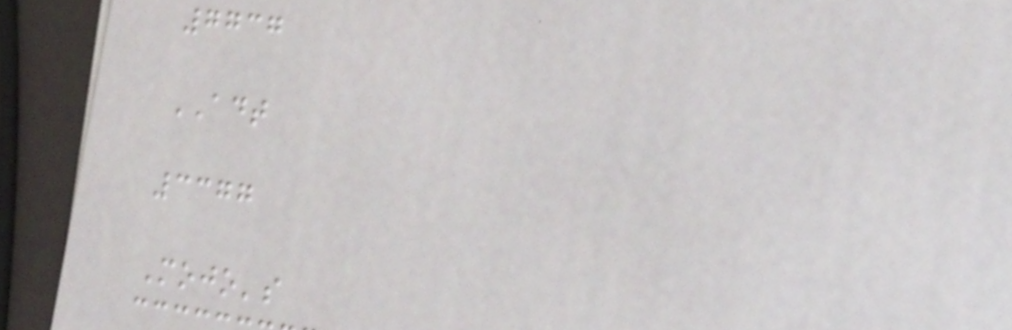7737
ADT
3377
Mojo's
